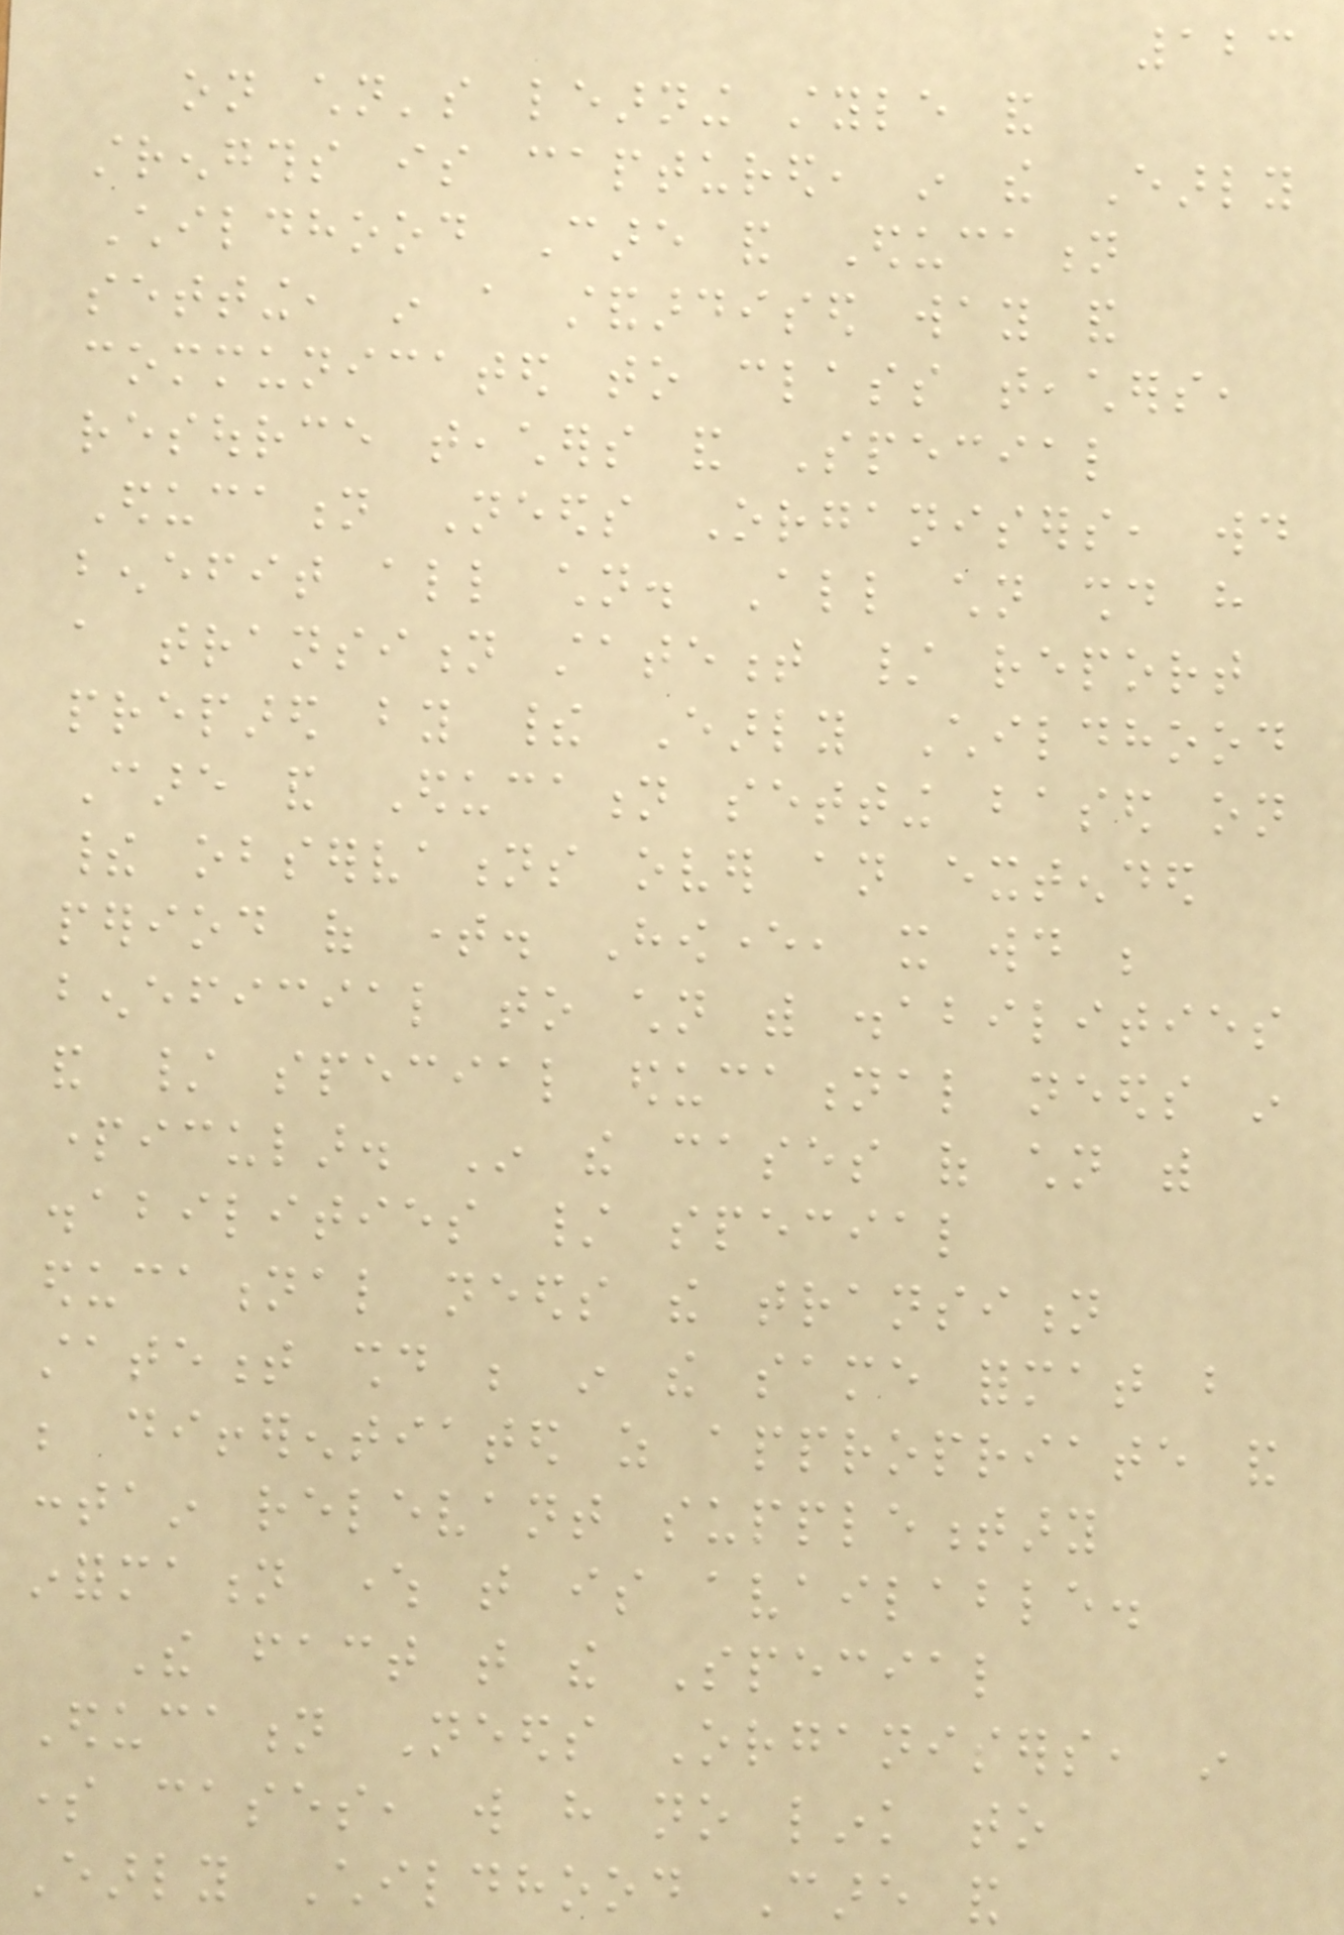123
on children's learning style and
strengths is captured, in the Early
Childhood Care and Education
setting, in a standardised way and
communicated to class teachers,
resource teachers and Special
Education Needs Organisers, would
benefit all children. All children should have
a transition statement / report
prepared by their Early Childhood
Care and Education setting based on
their observations over an extended
period of time. However, it would be
beneficial to children with disabilities
and / special educational needs in
particular. In the cases of children with
disabilities / special
educational needs the transition
statement should be in the same format but
be differentiated as appropriate and
contain relevant supplementary
information where that is available.
The fact that the Special
Education Needs Organisers, in
some cases, will have no link to
Early Childhood Care and
